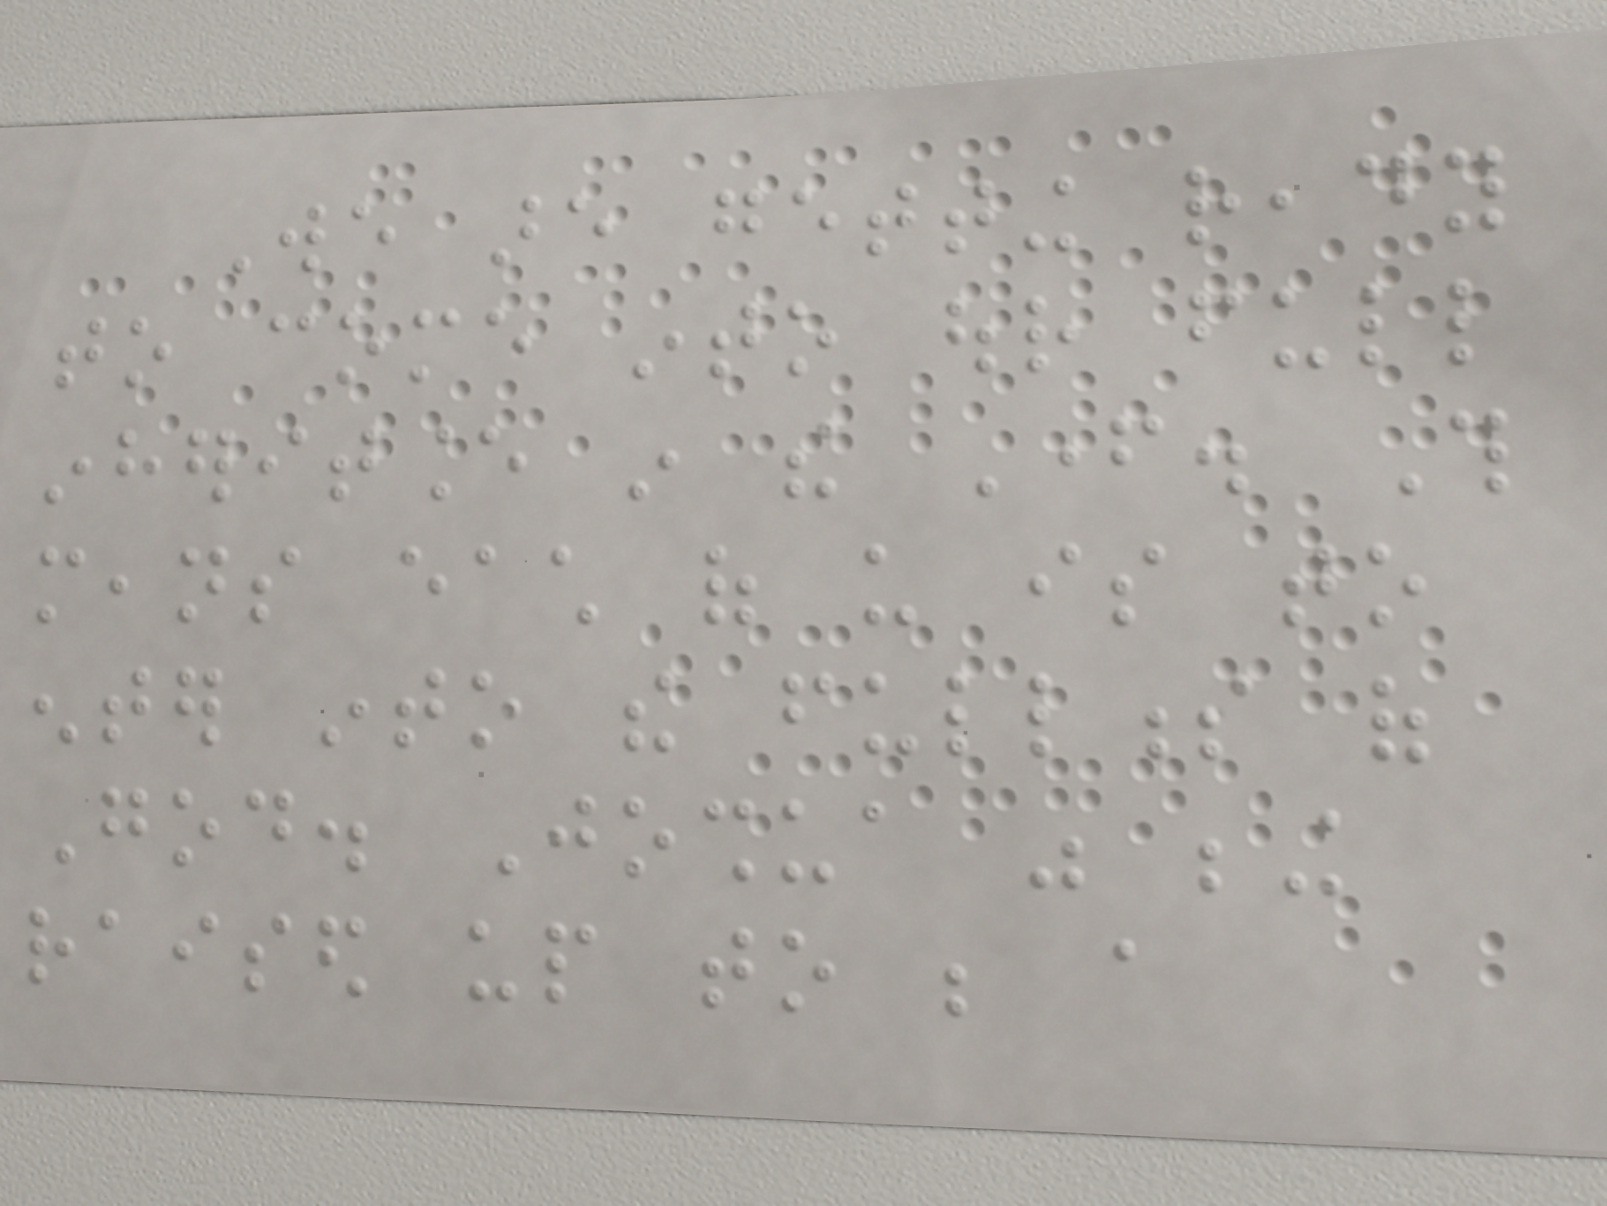We are getting ready
to come into our full
inheritance in the Father. This
means each of us is to
enter into the fullness of
God. Joshua was being
raised up to be a
